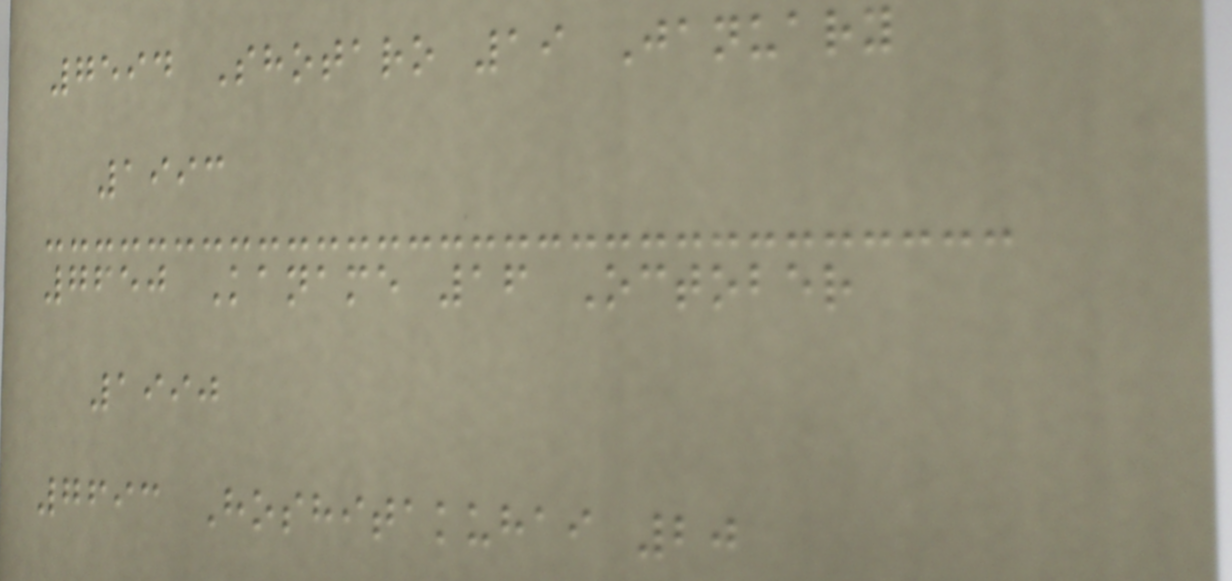7594 Shotaro 19 January
1993
7650 Kaname 16 October
1990
7693 Hoshitakuhai 20
